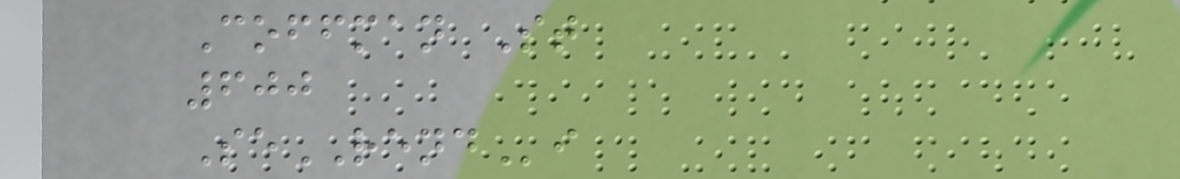Coffman St
600
SeRENDi
